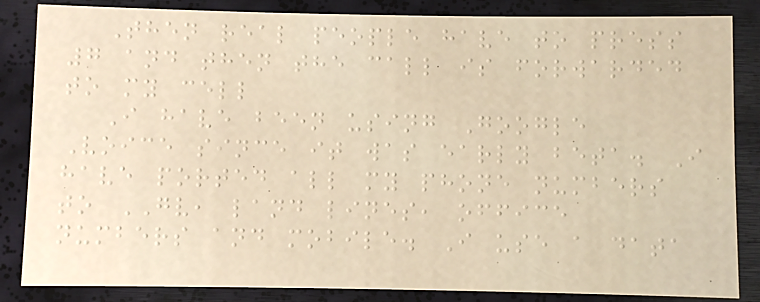Then real people have to press
7 and then the call is forwarded
to my cell
I have been using Google
Voice since it was early beta. I
have ported all my phone numbers
to GV, land lines, office
numbers and mobile. I use a data
